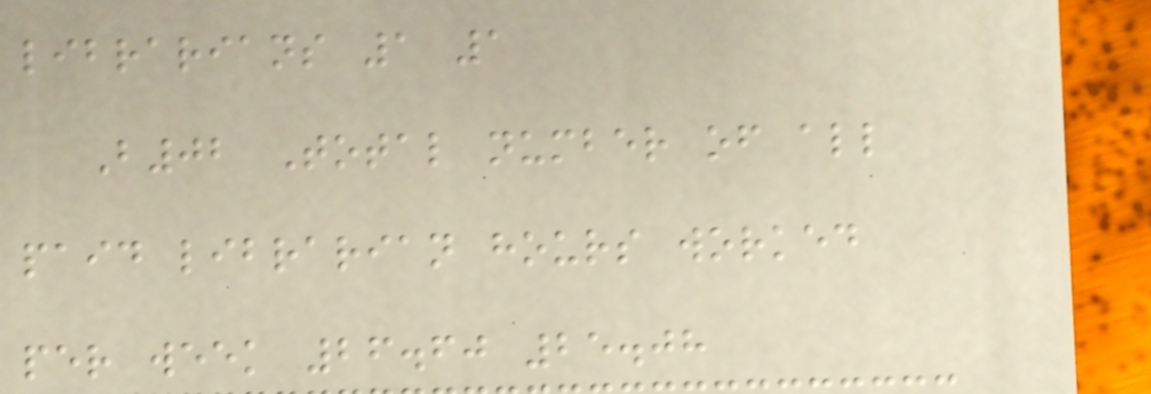librarians 1 1
B02 Total number of all
paid librarian hours worked
per week 26.60 25.08
